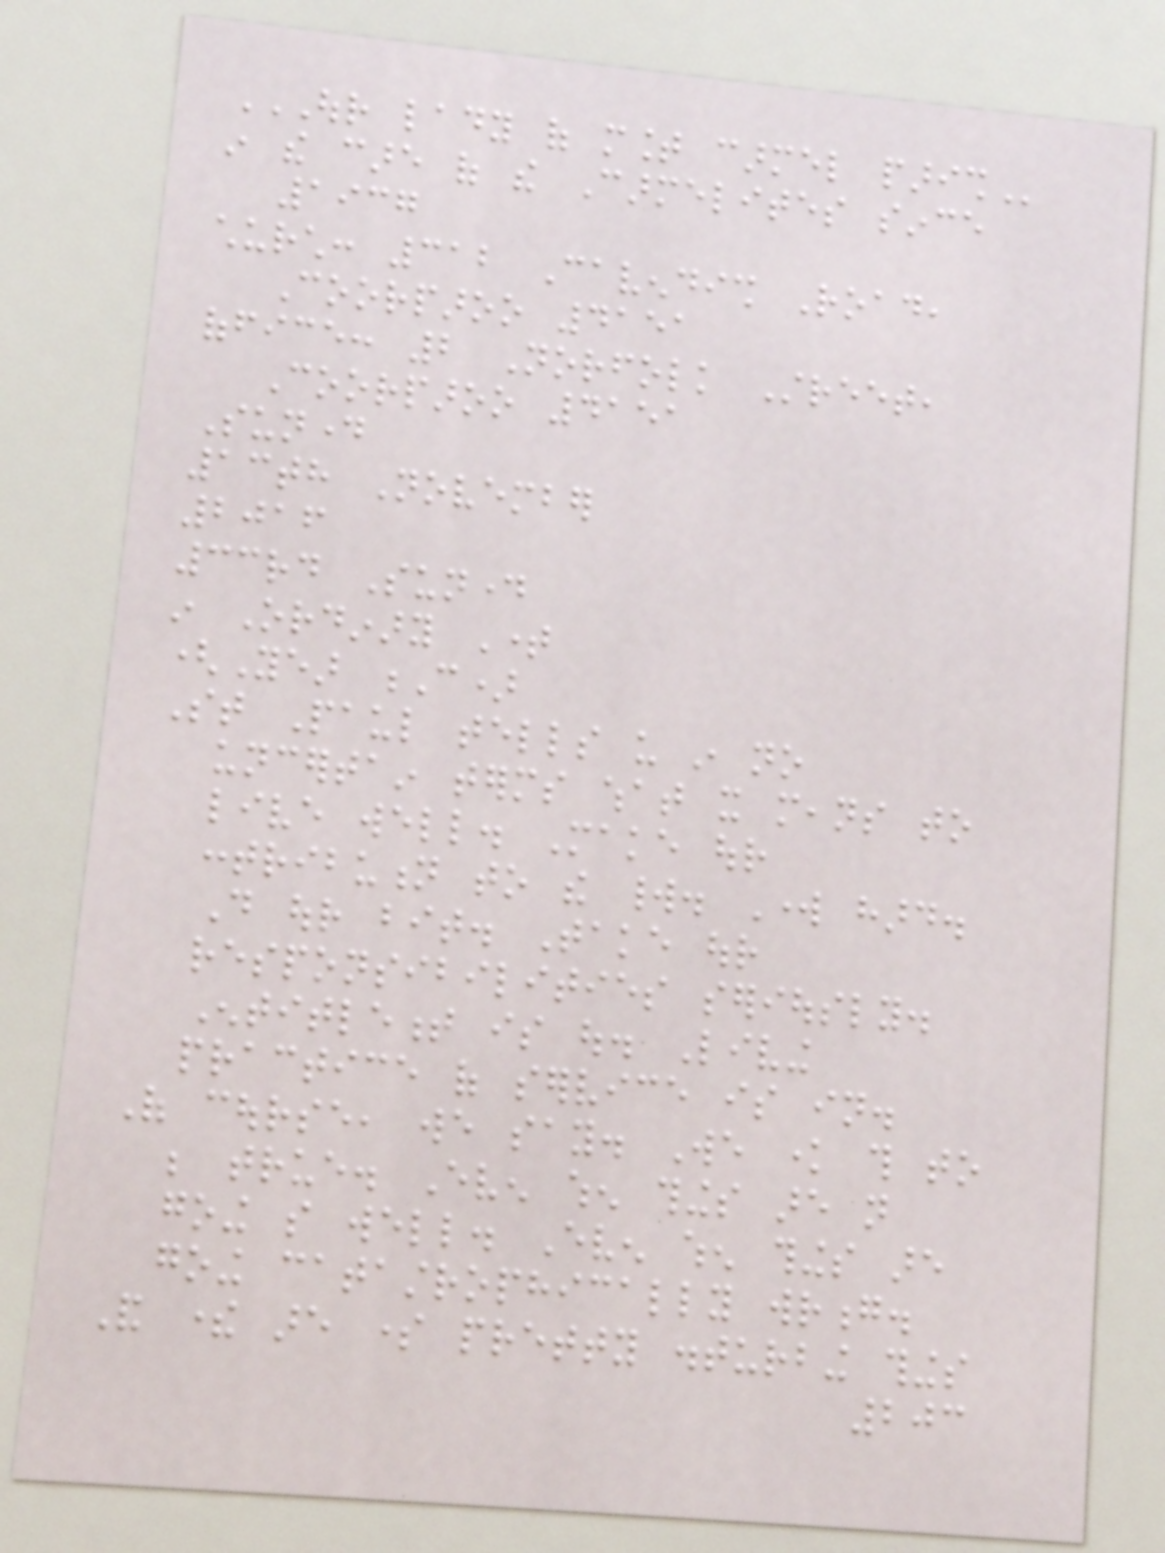OUR LADY OF MOUNT CARMEL PARISH
in the care of the Carmelites since
1937
church: 312 Cavendish Road,
Coorparoo 4151
office: 2 Norfolk Street,
Coorparoo 4151
Sunday
13th November
2016
33rd Sunday
in Ordinary Time
(Year C)
St Paul tells us in no
uncertain terms what it means to
live well. Make our
contribution to the world. Work hard.
Do our bit. Take our
responsibilities seriously.
Entitlement is out. Living
practice of service is in.
Of course, we say. We know this to
be true. Even when things are not
going so well. Even when things are
going catastrophically wrong.
And there are some pretty disturbing things
203
